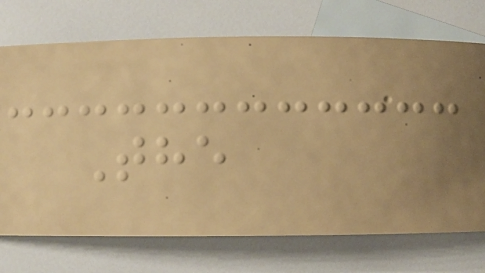The
